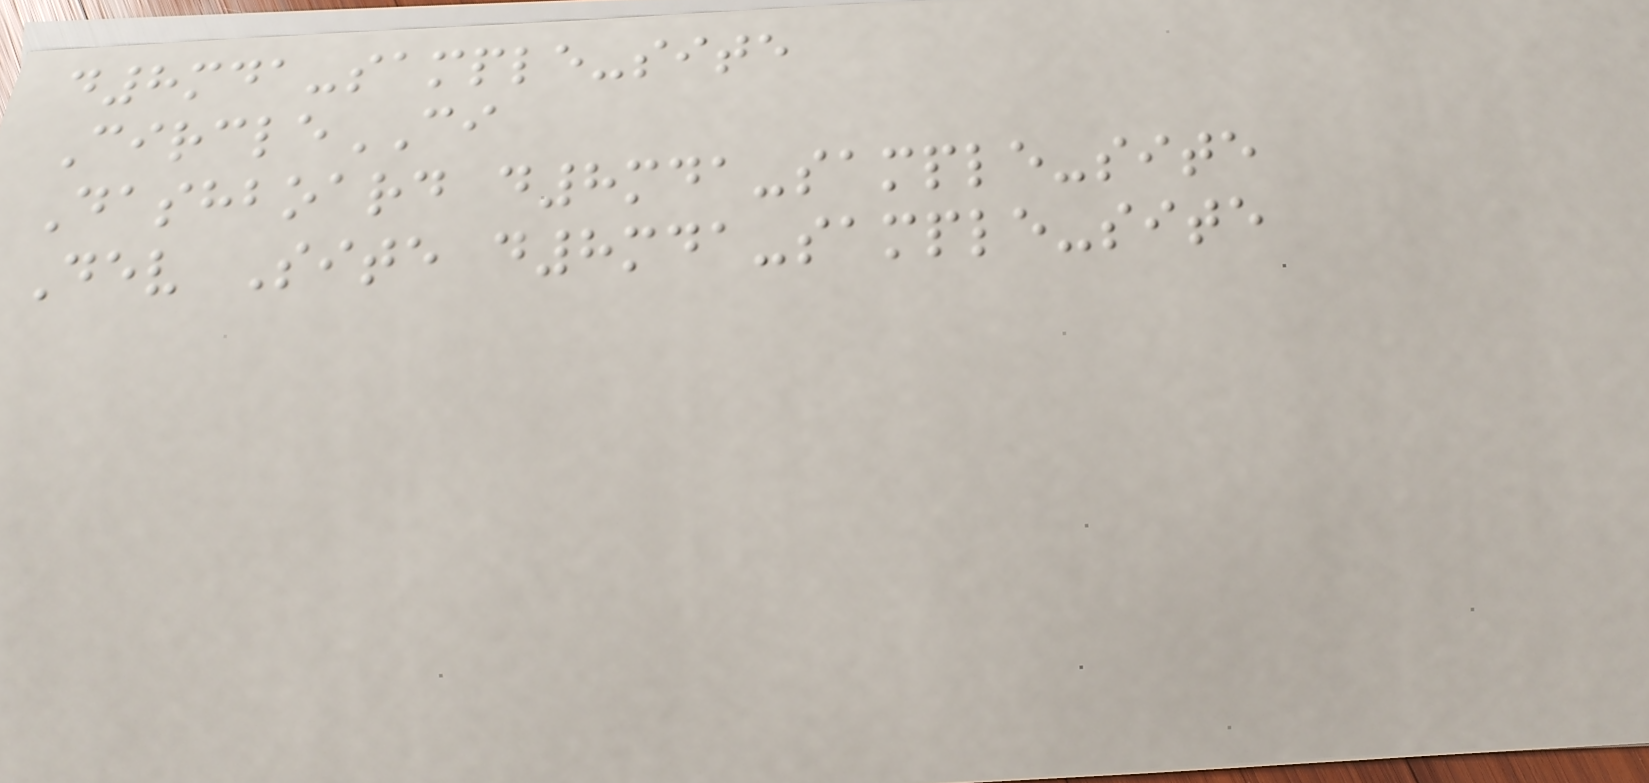d8mda-sample-site
CircleCI
Dashboard d8mda-sample-site
Dev Site d8mda-sample-site
